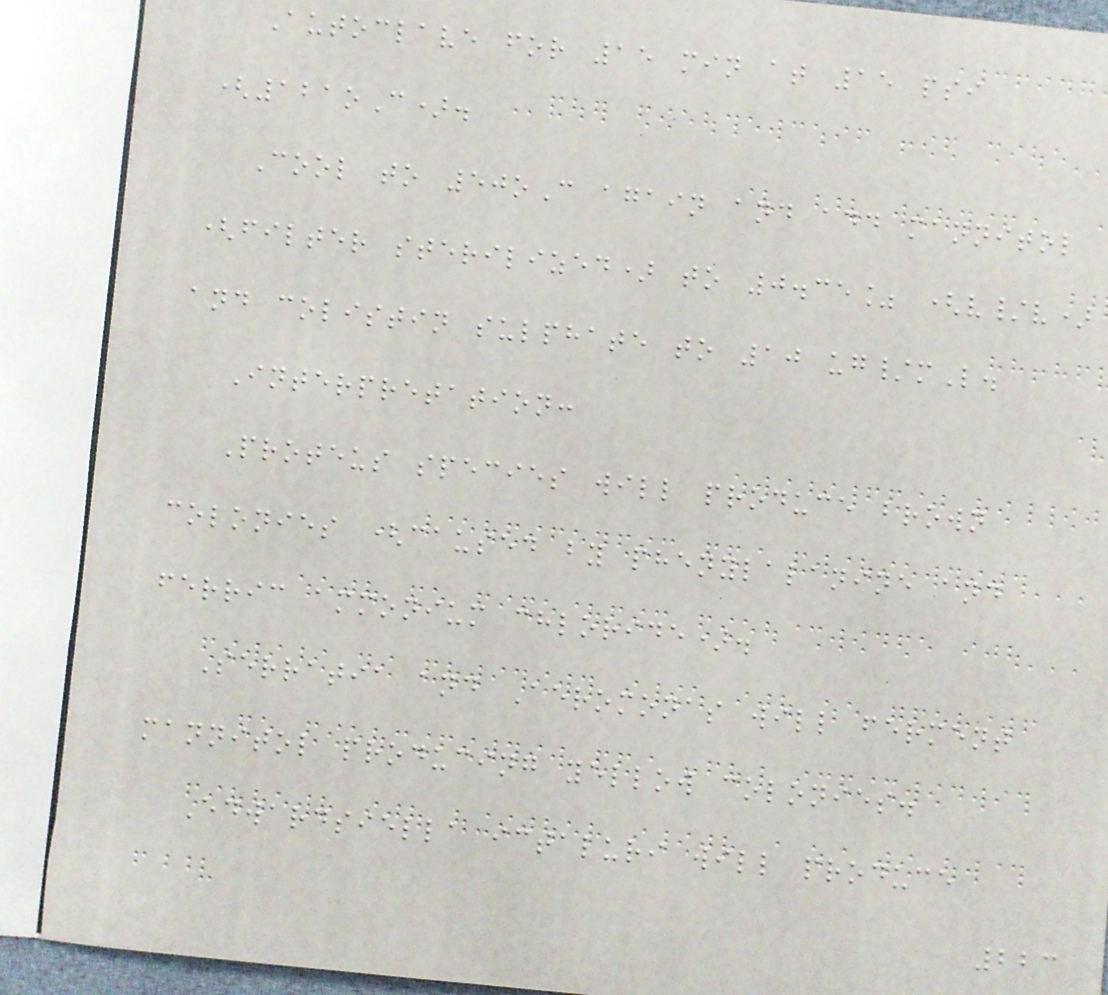Autoclave for 15 min at 15 psi
(121oC).
Cool to 50oC again and add mannitol
(filter sterilized) to 0.35% (v/v)
and colistin sulphate to 10 ug/mL.
Interpretation:
Proteus species will produce brown
colonies (caused by phenylalanine and
ferric ammonium chloride).
Serratia and Aeromonas will ferment
mannitol producing yellow colonies.
Edwardsiella ictaluri will produce
223
